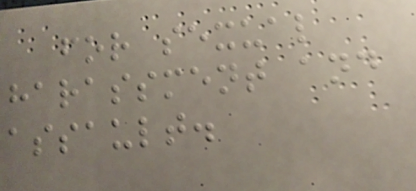for sexual
harassment and
assault.
